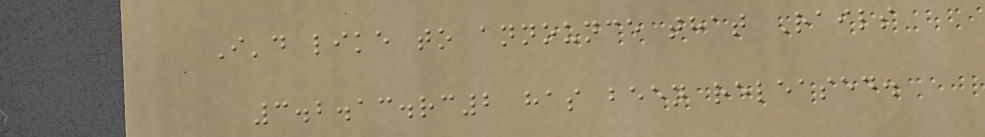I'd like to announce that Rails
3.2.13.rc2 has been released.
